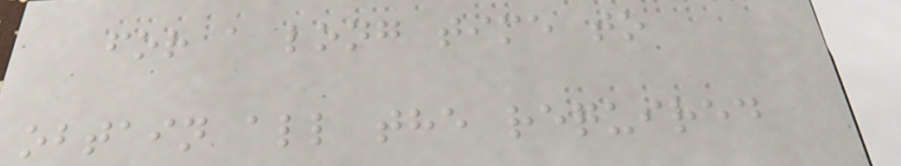for a long time to
obtain all the required
